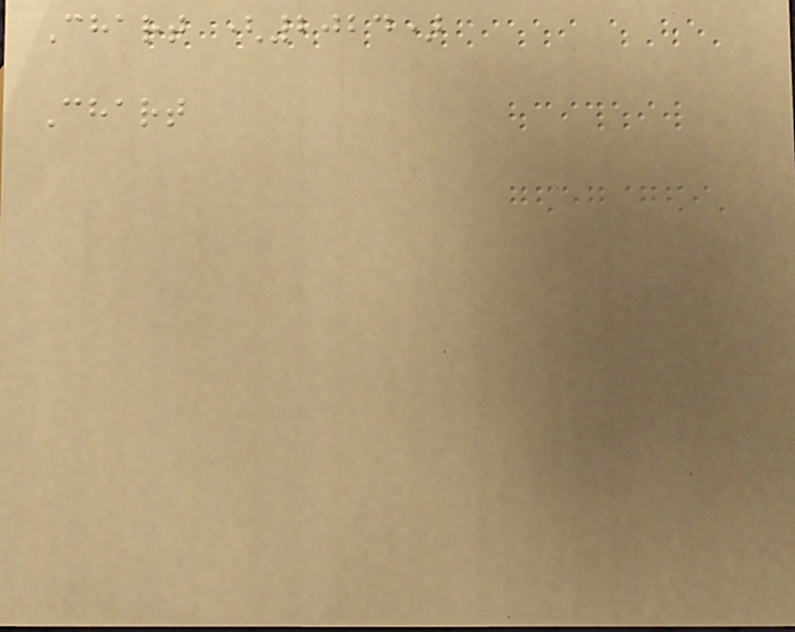Chart (2024)
Chart
